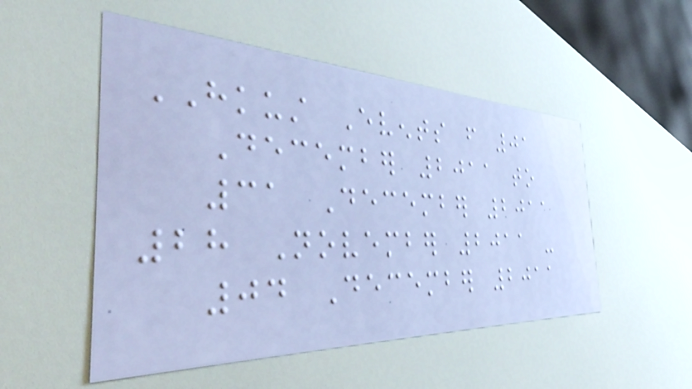HKUST Events from 01
December 2011 to
31 December 2011
28 November 2011 -
04 December 2011
